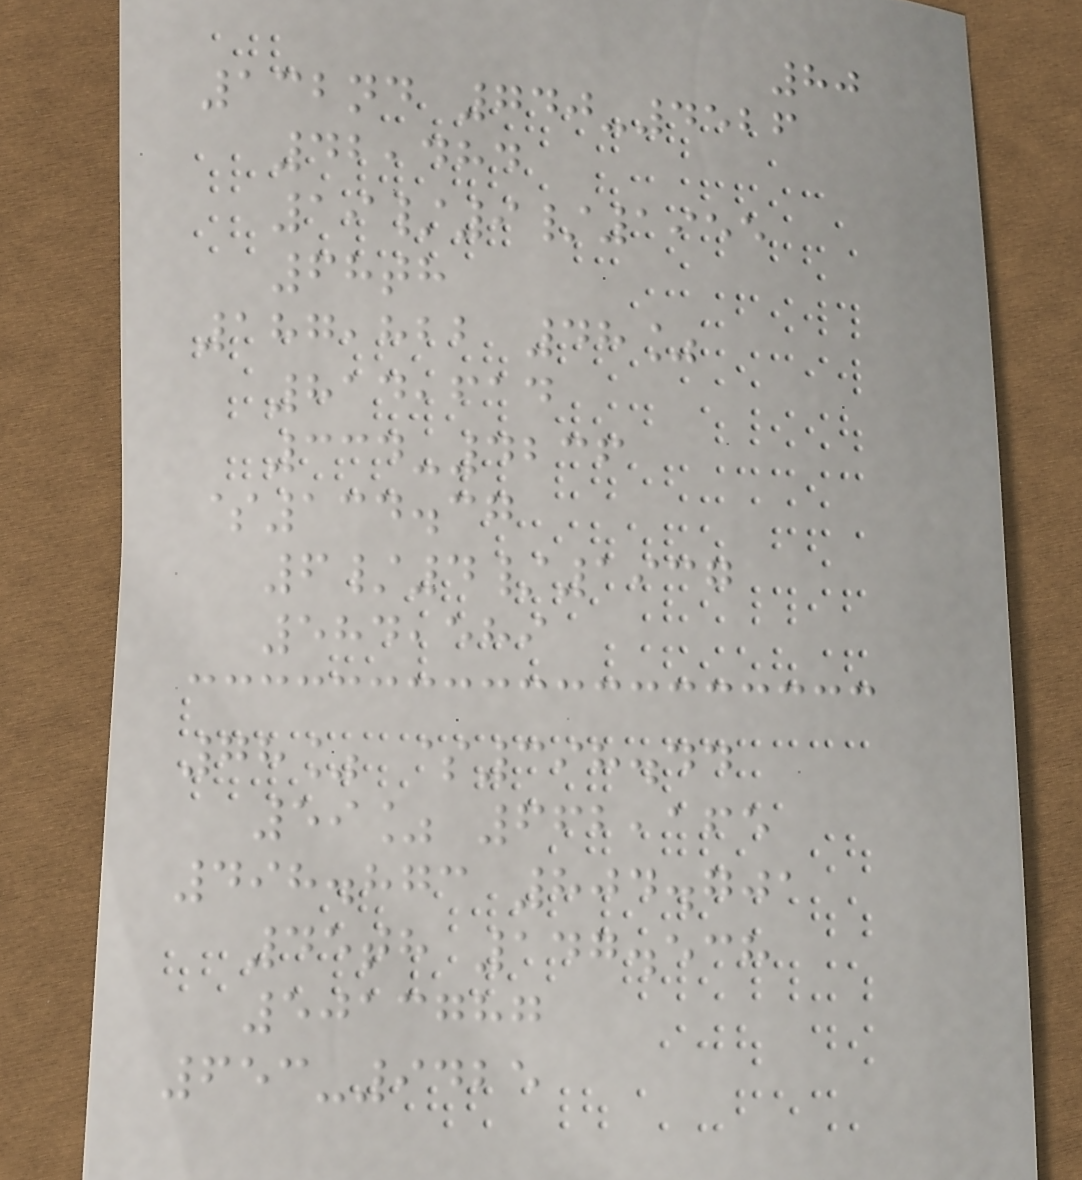80
132nd 740-4526
42,484
19/9/1955
68th
187,822 48%
814,614
334-4236
$134.37
6/4/1937
584,589
78% $398.44
59% 662,165
498.873 804.701
45th 147.538
5013787
653-9425
